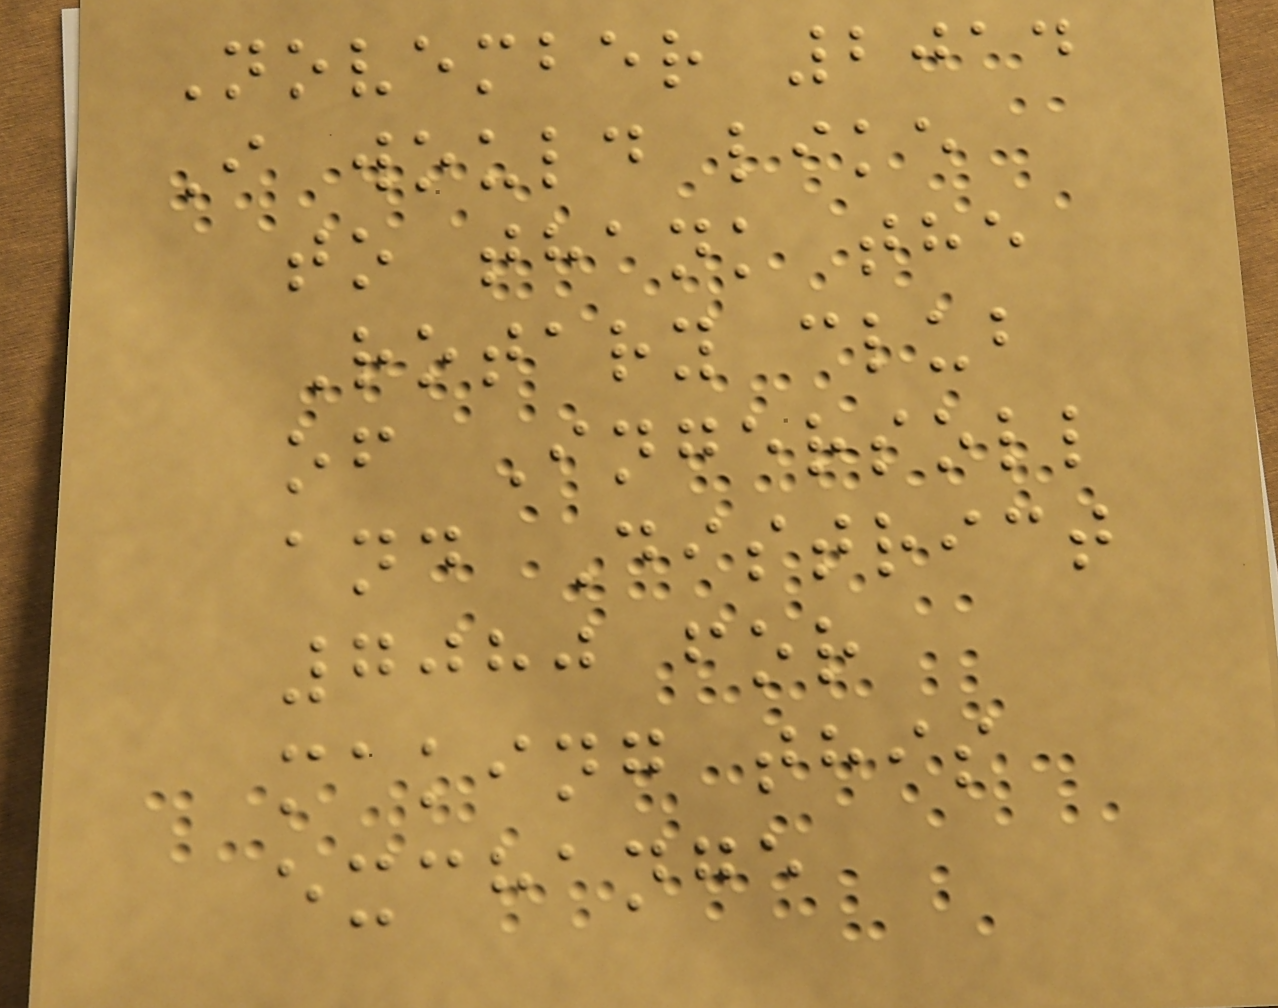November 2014
I would like
to thank the
Rotary club
of Ingersoll
and District
7080 for
making this
exchange
